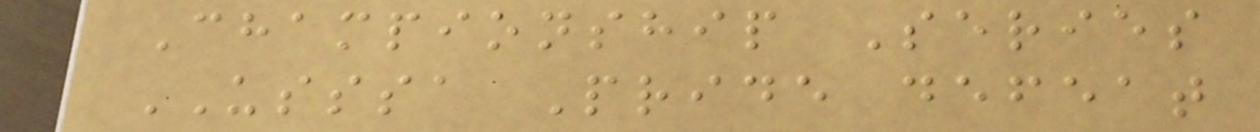Championship Series
USSSA Pride defeat
